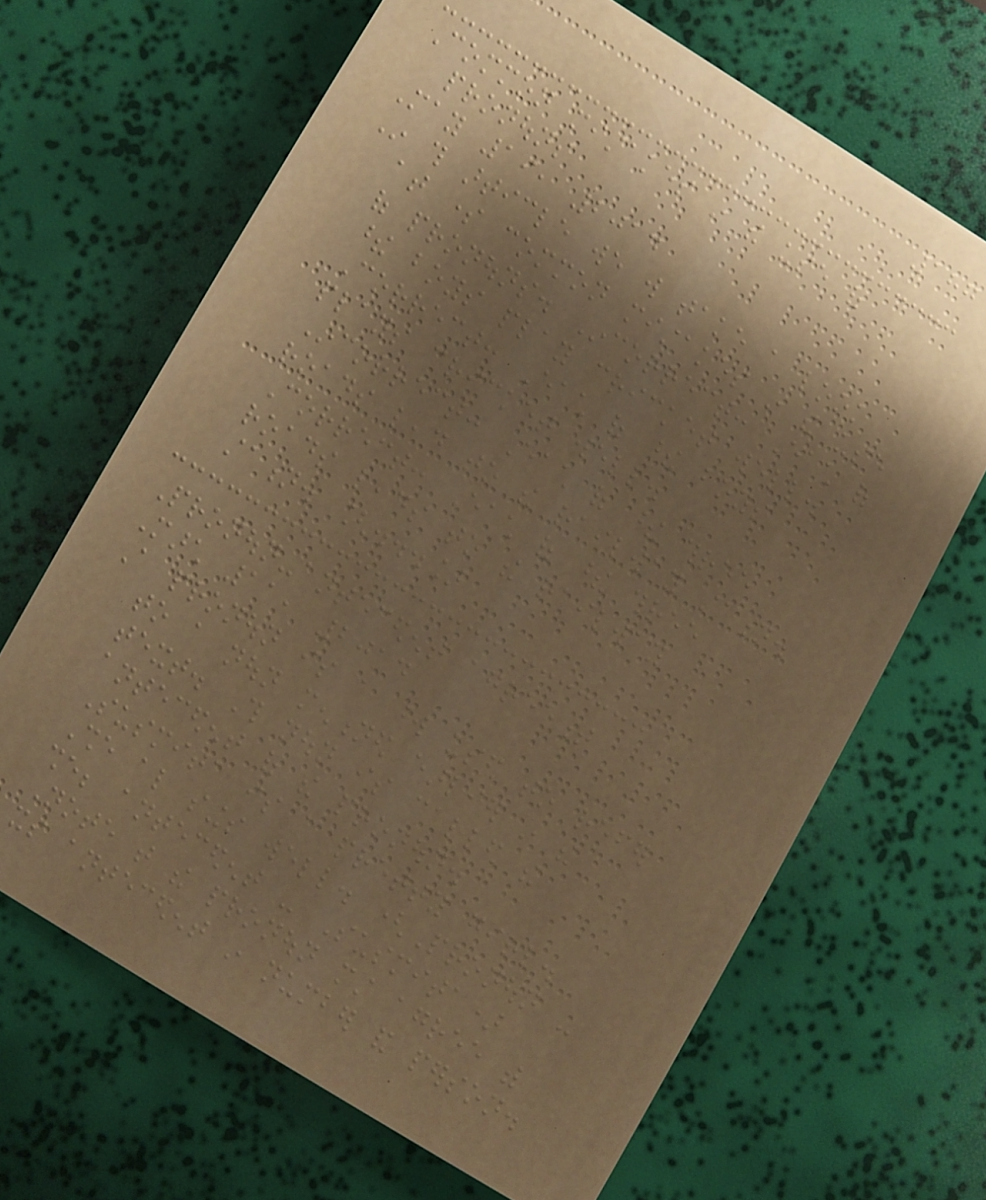187
Common mistakes in the use of
pronouns
May 19, 2014
In this article we will take a look
at some common mistakes in the use
of pronouns. Incorrect: Each of
these boys play cricket well.
Correct: Each of these boys
plays cricket well.
Incorrect: Each of these three
roads lead to the railway station.
Correct: Each of these three
roads leads to the railway
station. [...]
Pronoun-antecedent agreement
March 11, 2014
A pronoun is a word used to refer
to a noun mentioned earlier in the
text. This noun is called the
antecedent of the pronoun.
Susmita is a pretty girl.
She also sings well. (Pronoun -
she; antecedent - Susmita)
Note that the pronoun must agree with
its antecedent in number and person.
